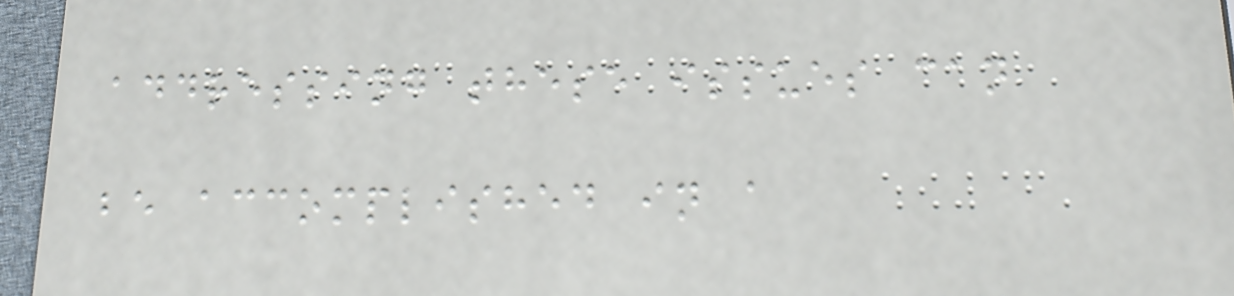addressing these issues can
be accomplished in a
